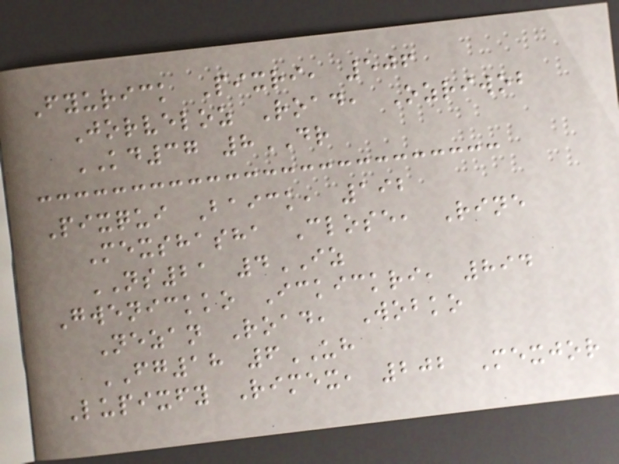Fyurick Pixri, 506
Jorveloz Road, Ozriwob
KD37 8DR
Pixqui Baick, 192
Mexshasha Close, Rine
NS21 4IZ
Gwenickko Ickickri, 894
Nezan Road, Wobko
FG18 6UH
Lupixfy Rimex, 202 Mexjor
